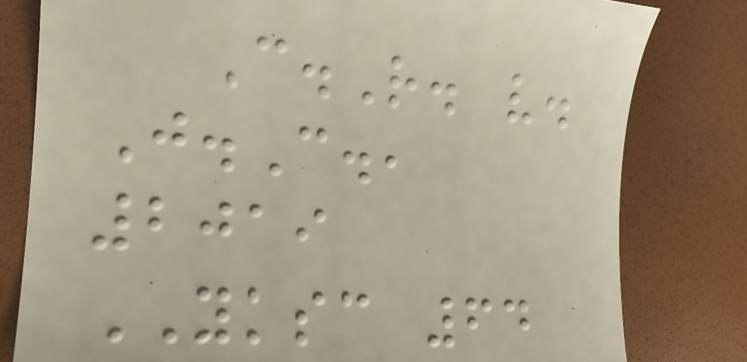C.R. v.
J.C.,
2019
YKSC 64
